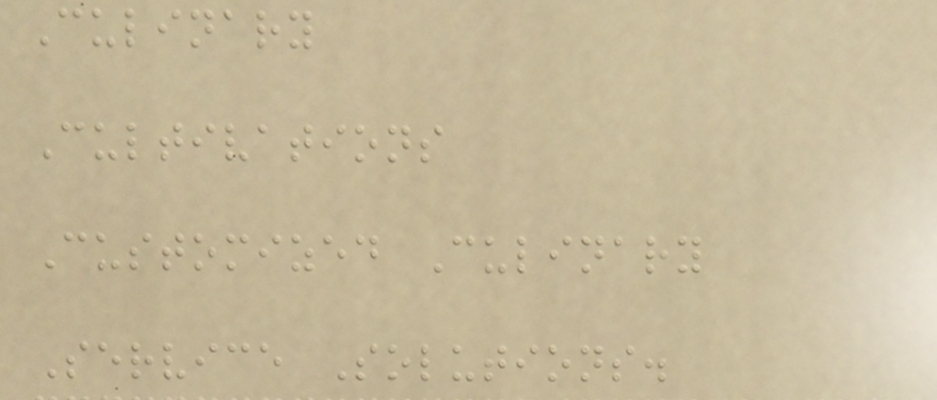Culinary
Cultivations
Customized Culinary
Service Solutions.
